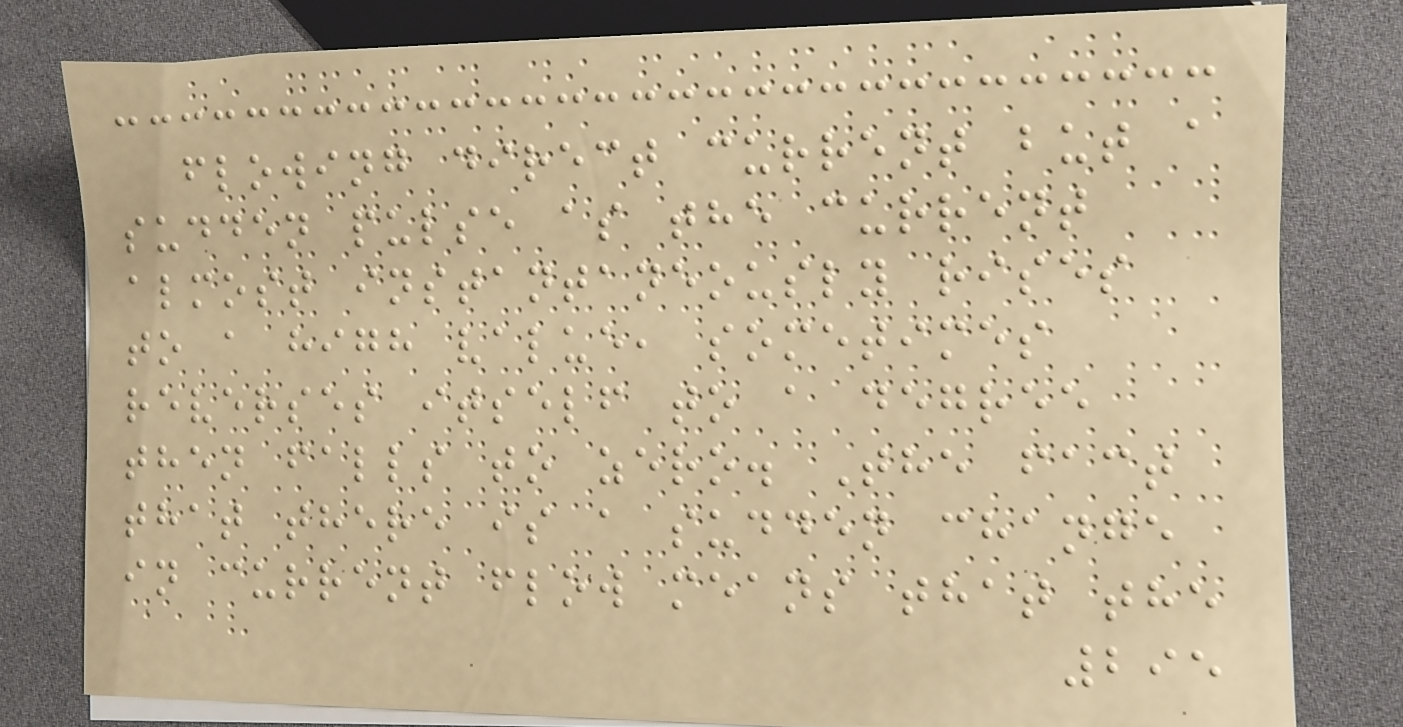flowing direct current but a
sudden pulse as the current
almost instantaneously rises
to a high value, sometimes
reverses itself to a degree
then falls to zero. The fact
that there is a sudden change
in current flow means that the
295
